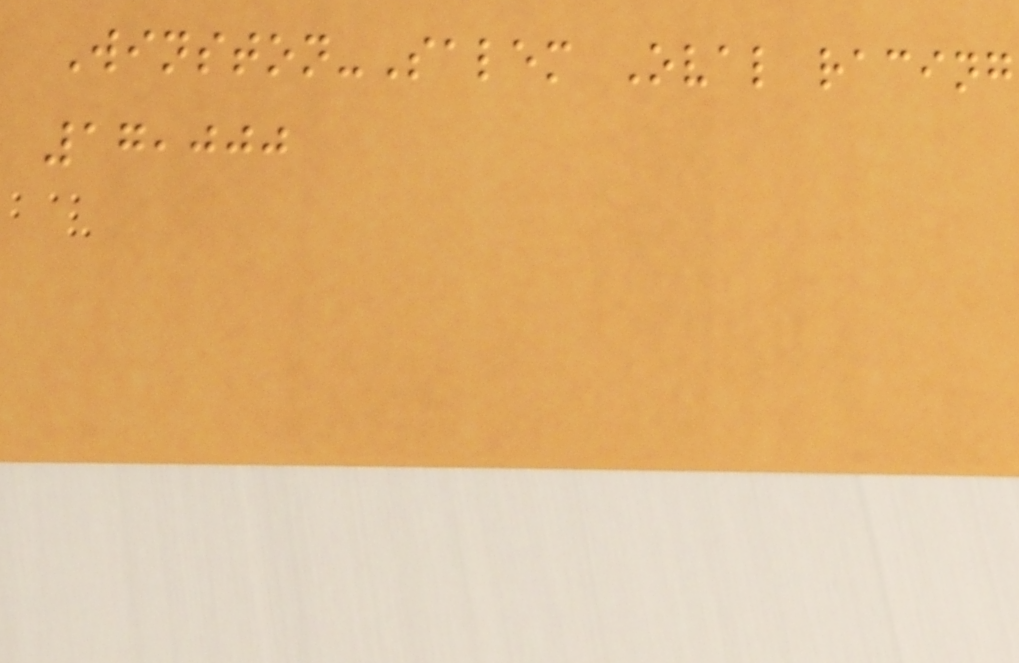Winston-Salem Oval racing
17,000
